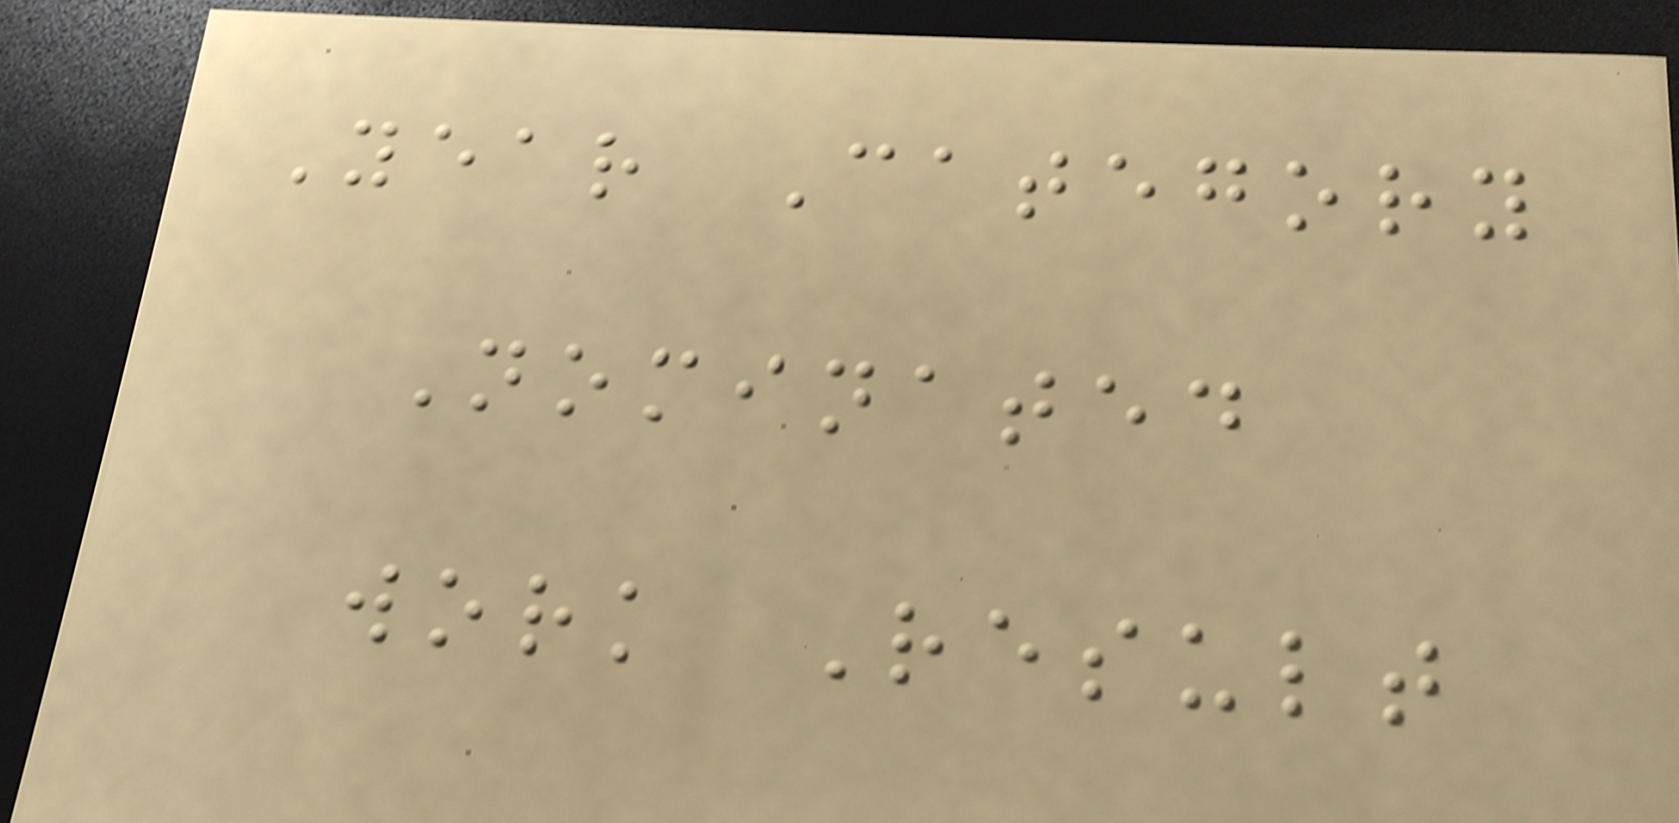Year Category
Nominated
work Result
